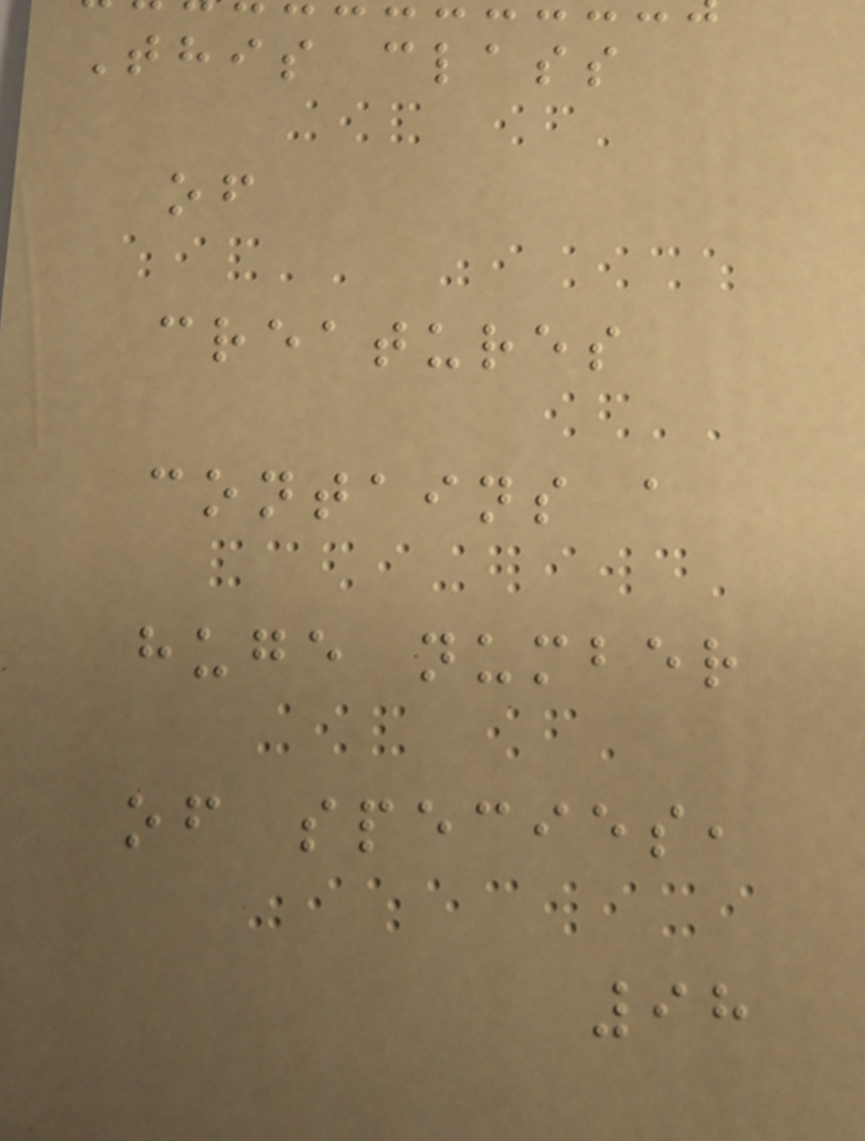This class
of
creatures
contains a
huge number
of species,
98
